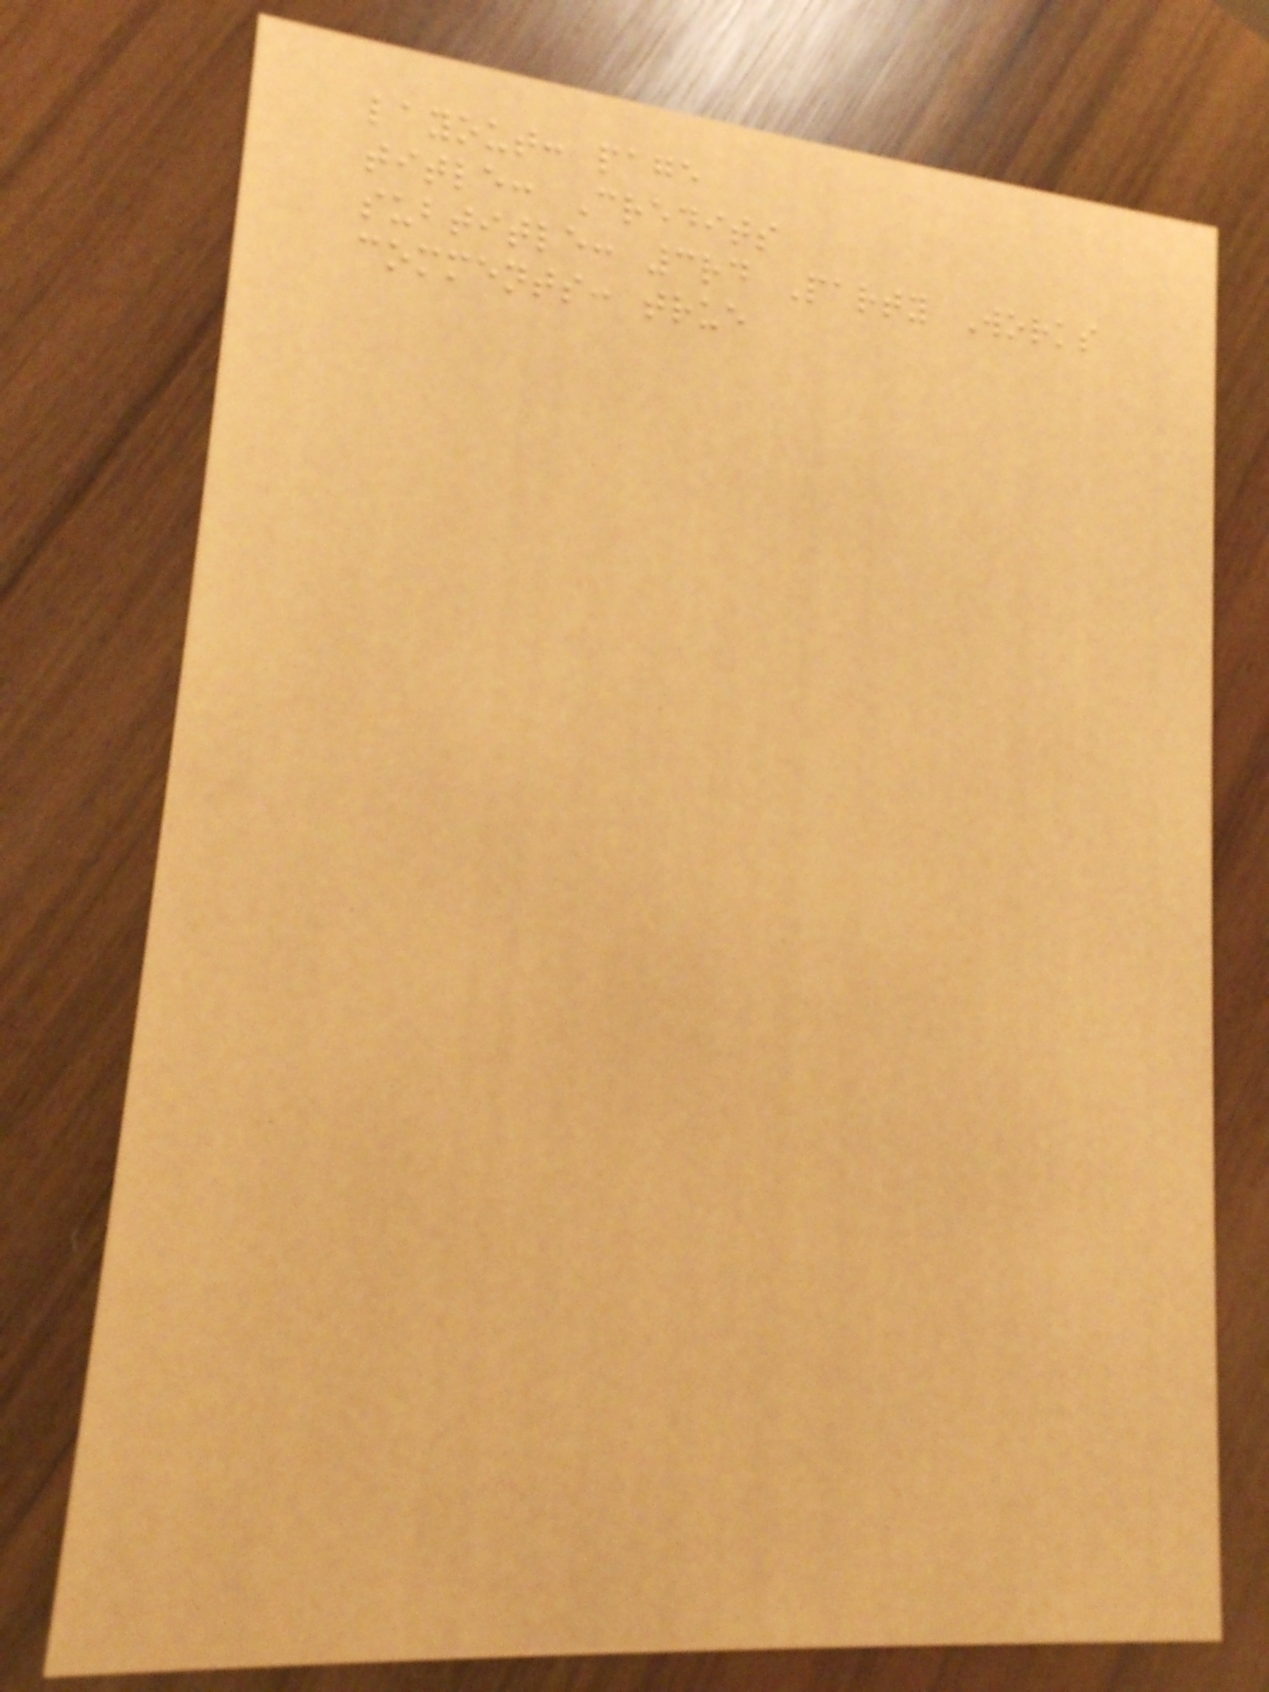layout: page
title: Credits
subtitle: 3rd Party Works
comments: true
